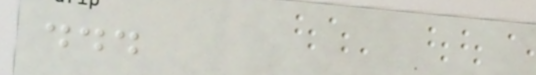...
